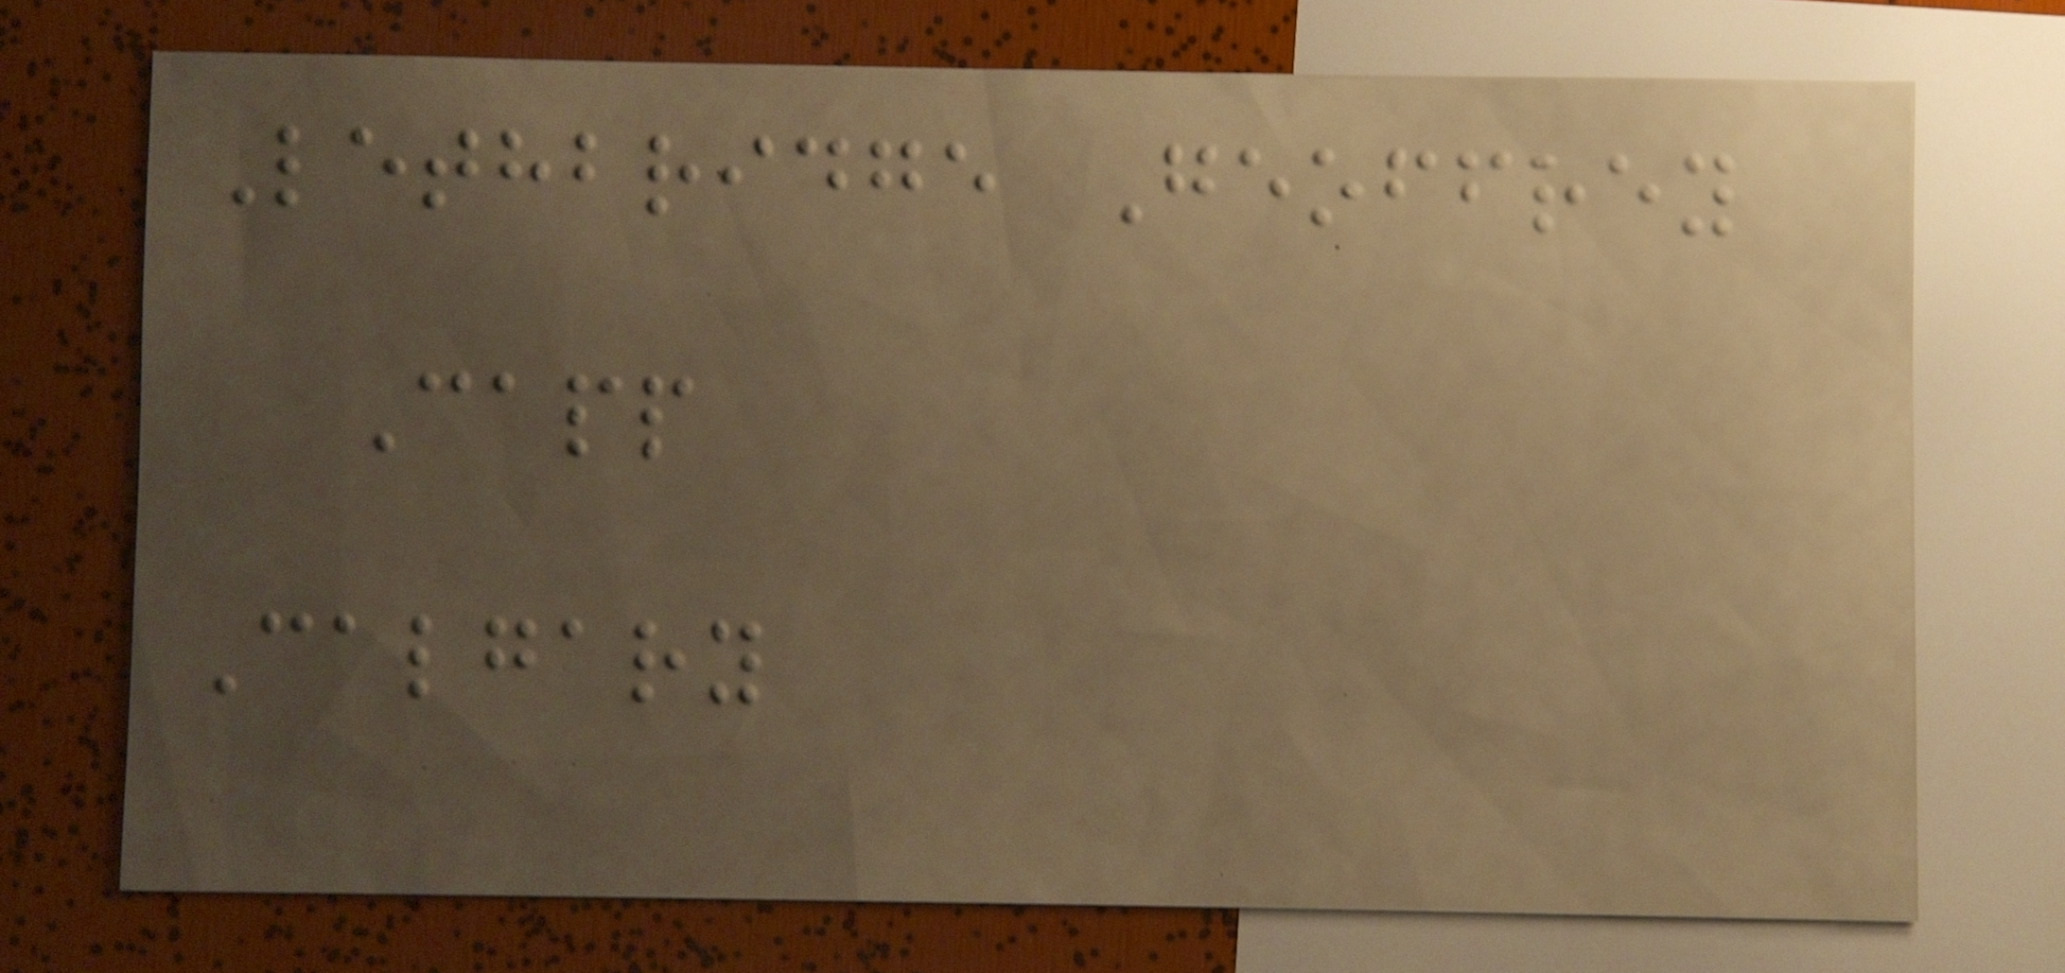Lethbridge Geoffrey
Capp
Calgary
